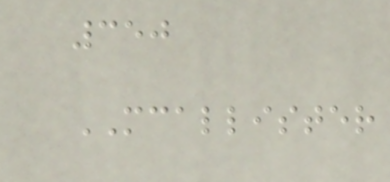350
MCALLISTER
